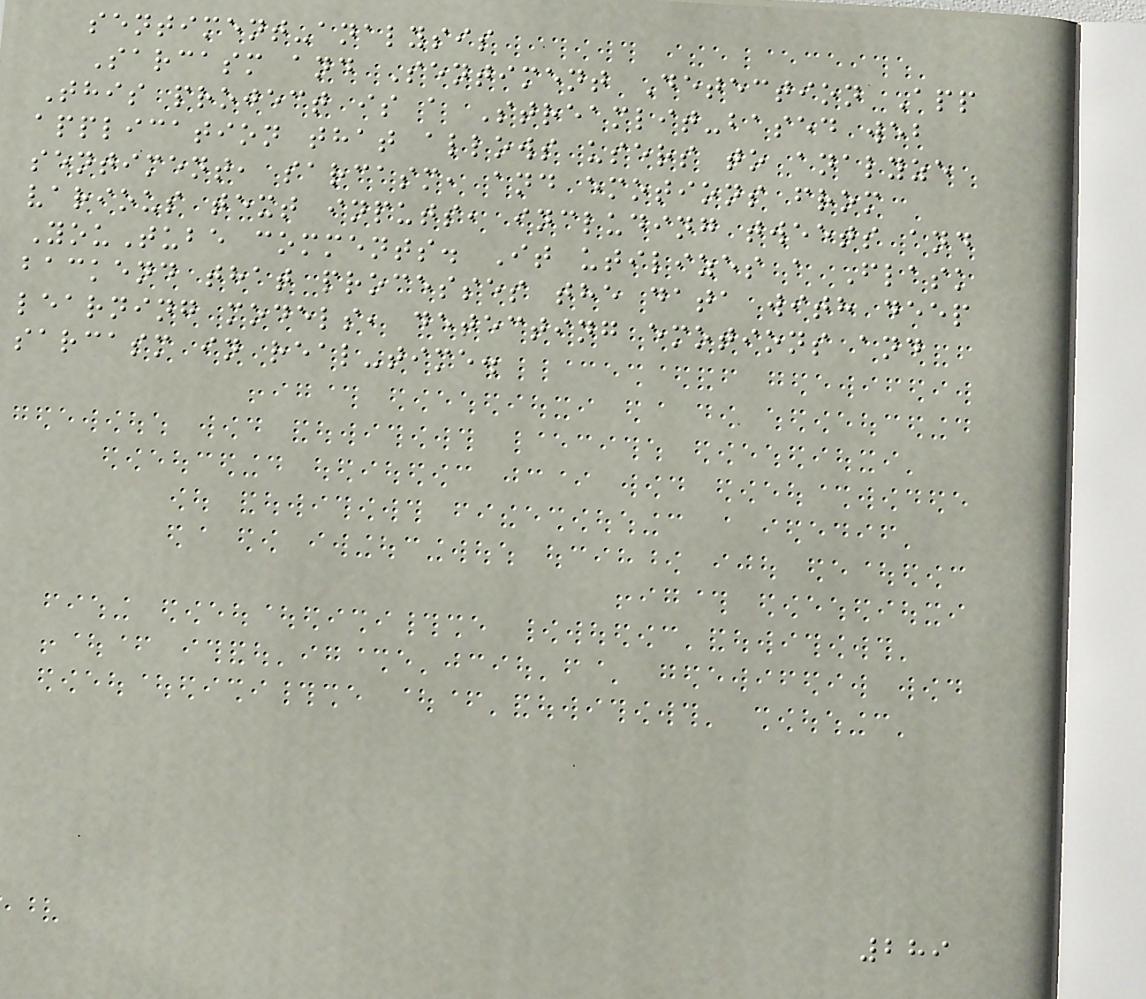sentiment-analysis
Sarcasm and Sentiment Detection App
This project is a Streamlit-based web
application that allows users to analyze
sentiment, sarcasm, and emotions from
various text inputs, including tweets and
YouTube comments. It utilizes a Flask
backend that processes the data with deep
learning models, detecting emotions and
sarcasm in real-time.
289
